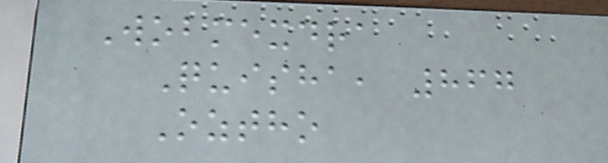Wobmexdra
Quisha, 867
Oztho
